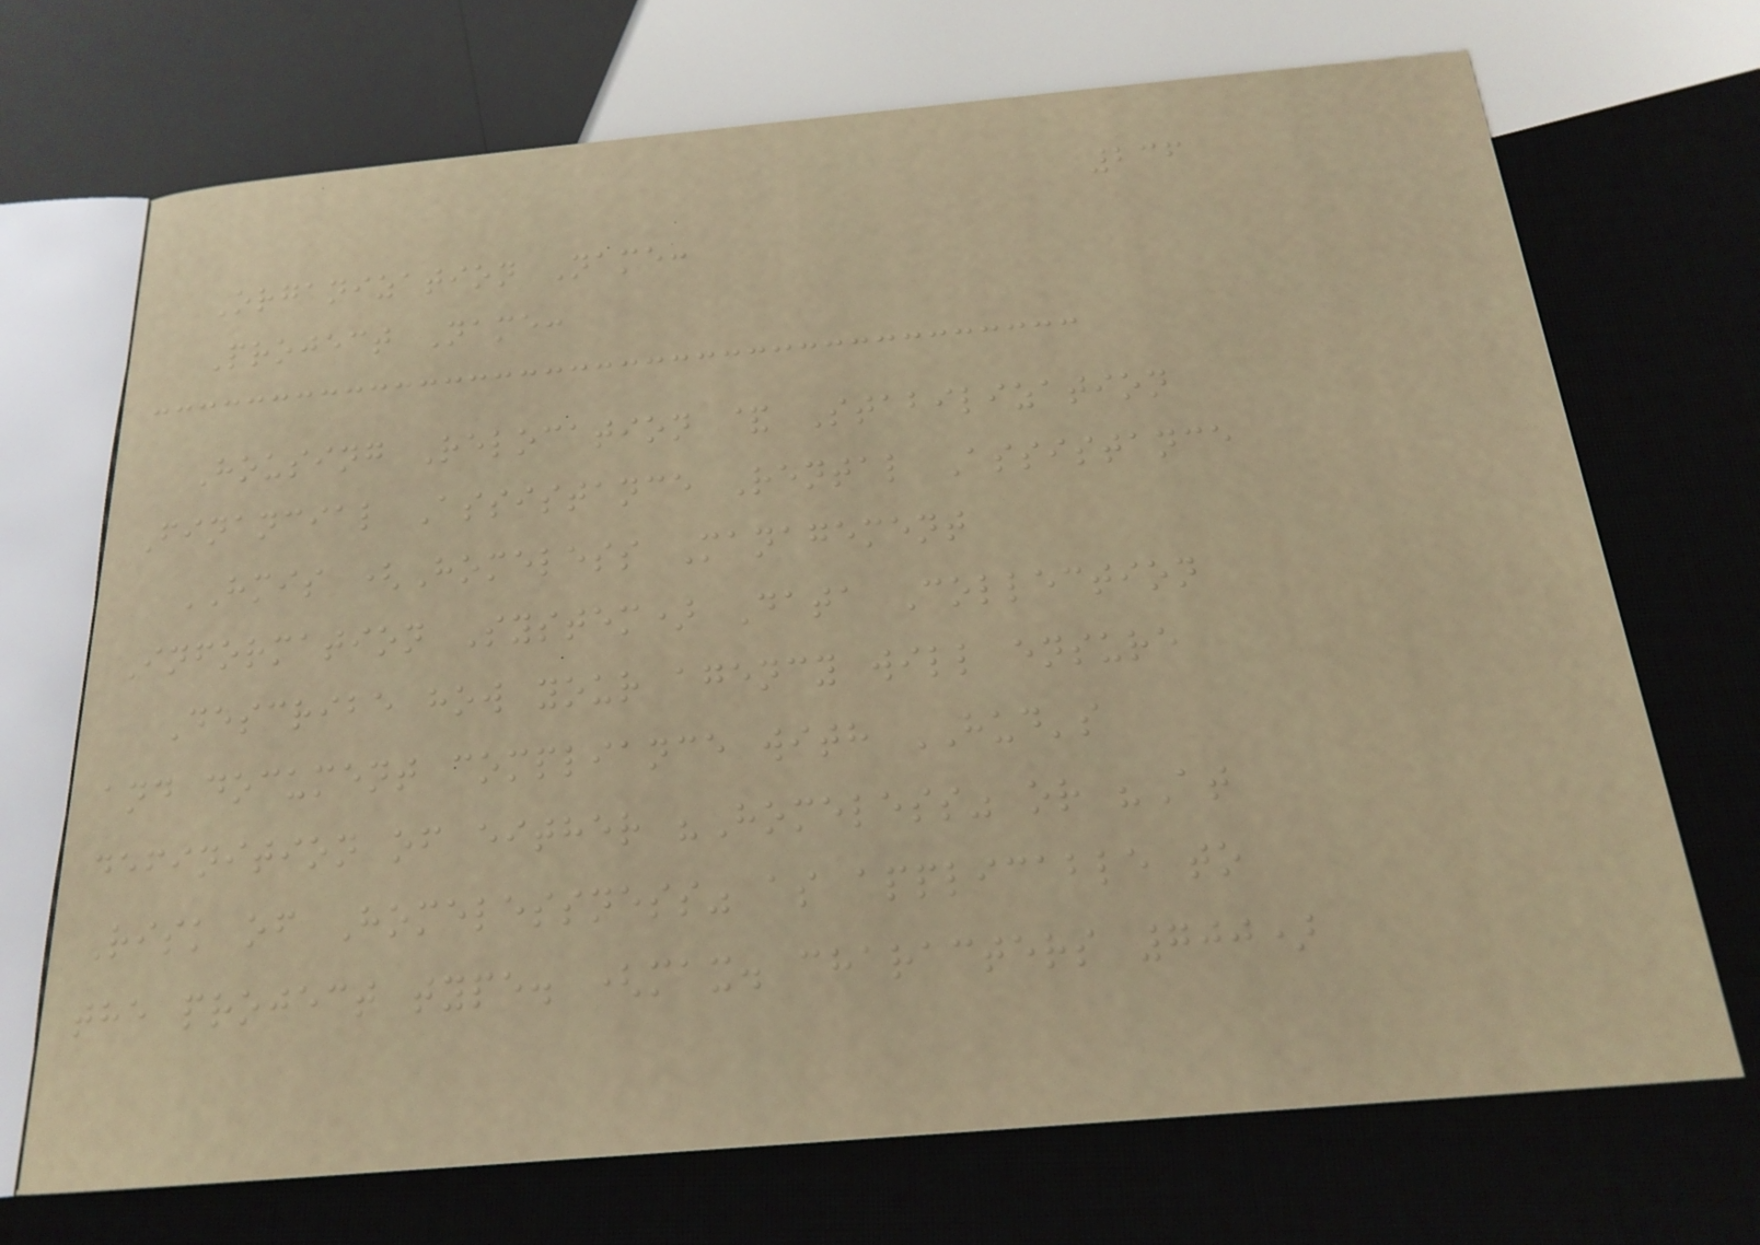236
Organization Name:
Project Name:
Housing Relocation & Stabilization
Financial Assistance Rental Assistance
HMIS (Homeless Management
Information System) Data Collection
Describe how your agency will ensure
and document compliance with HUD's
definition of either "Homeless" or "At
Risk of Homelessness" as applicable to
the project type. (max. characters 700)
